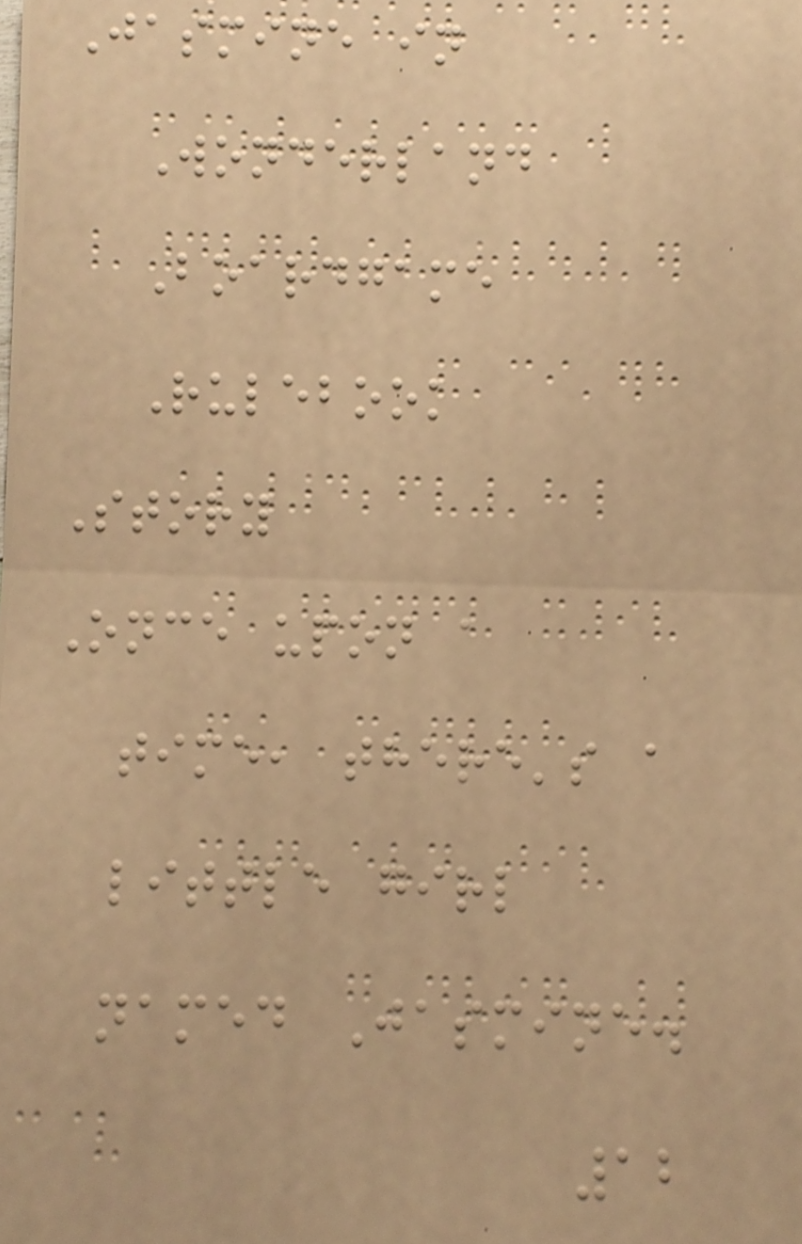Jasmine in
Wonderland
Boardgame
Rulebook
Story
Once upon a
time, there's a
little girl
named Jasmine.
12
